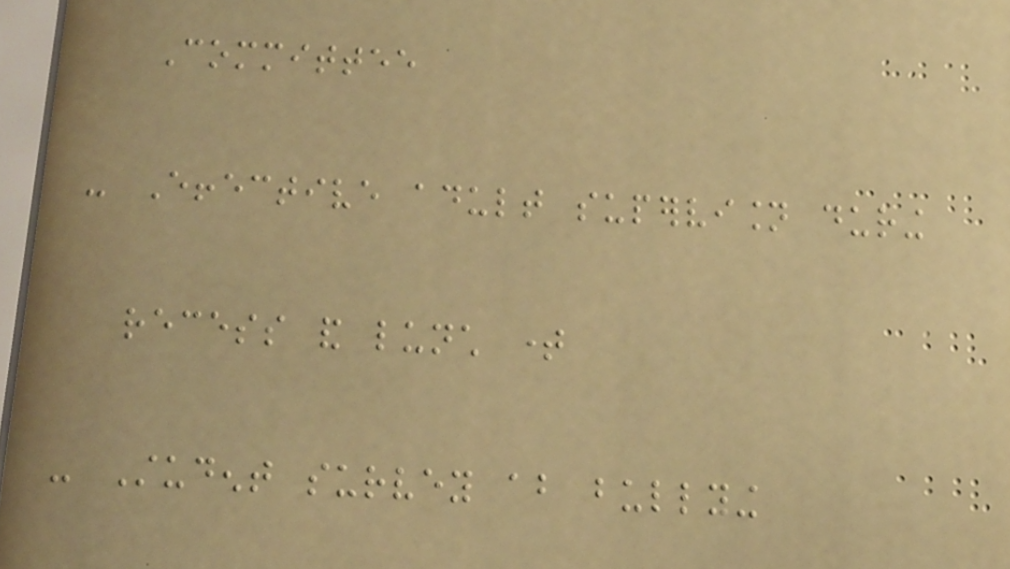Committee
- Effective adult supervision during
recess and lunch time
- Student survey about bullying
